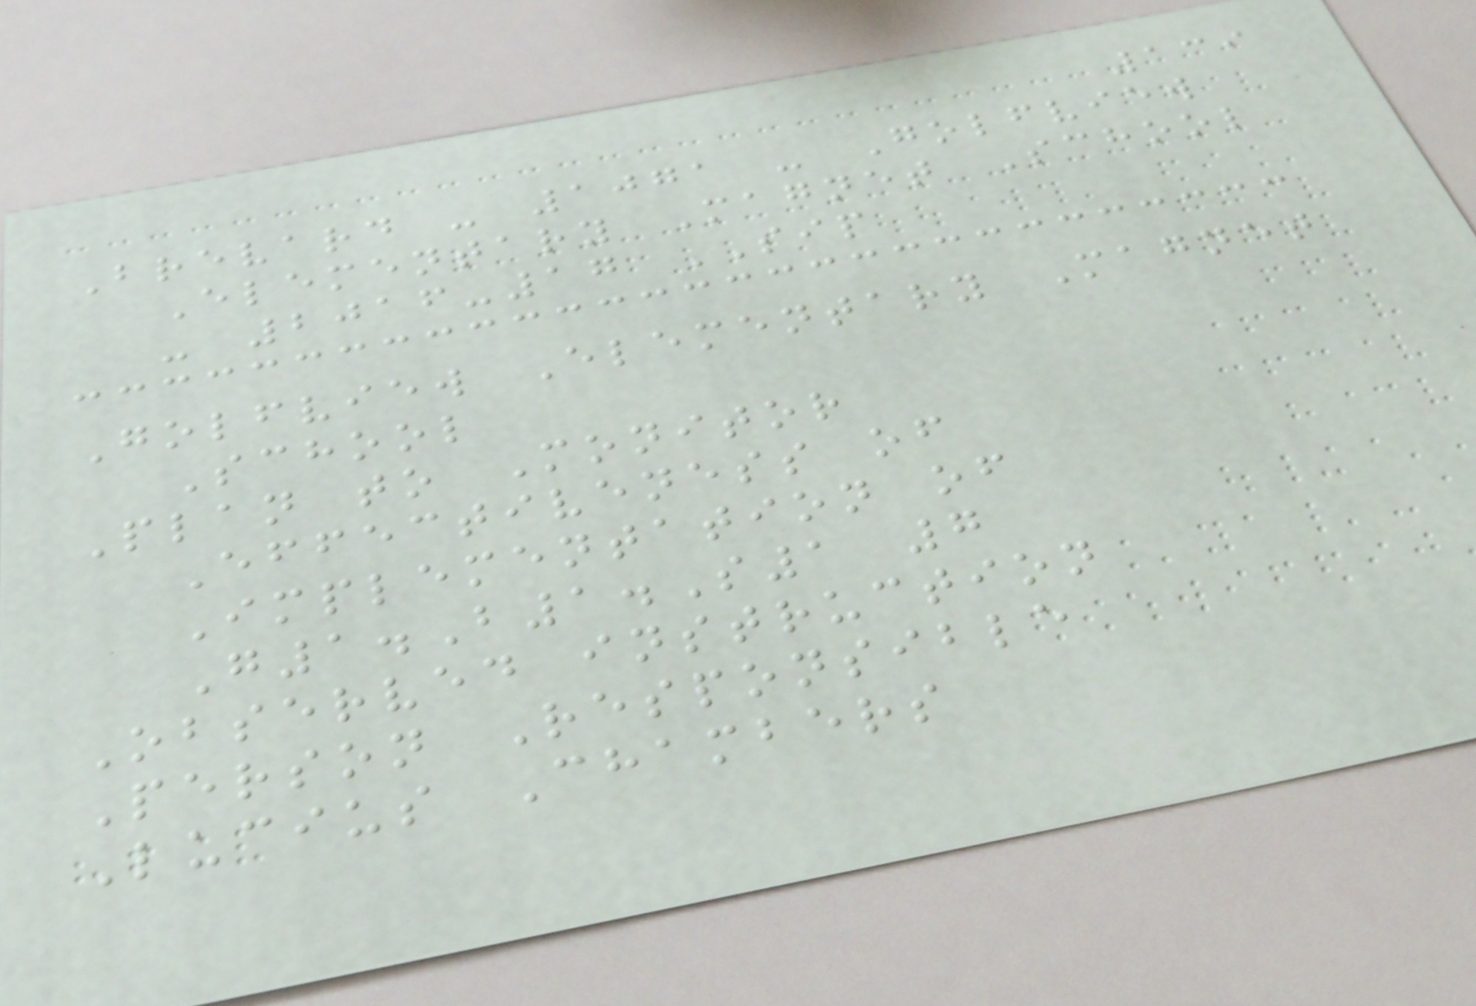139
Brevard - 1071 - Golfview
Elementary Magnet School
- 2016-17 SIP
Golfview Elementary Magnet
School
Plan to Monitor
Effectiveness of
Implementation of
G1.B1.S1 7
Observed instruction
Person Responsible
Lucius Chambers
